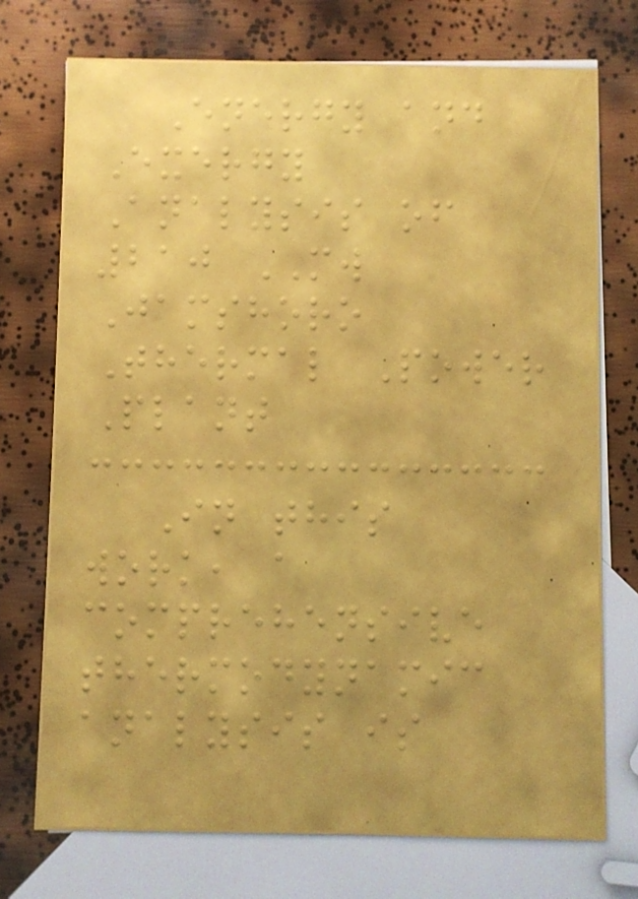Energy and
Exergy
Analysis of
210 MW
Jamshoro
Thermal Power
Plant
In this
work, a
comprehensive
thermodynamic
analysis is
